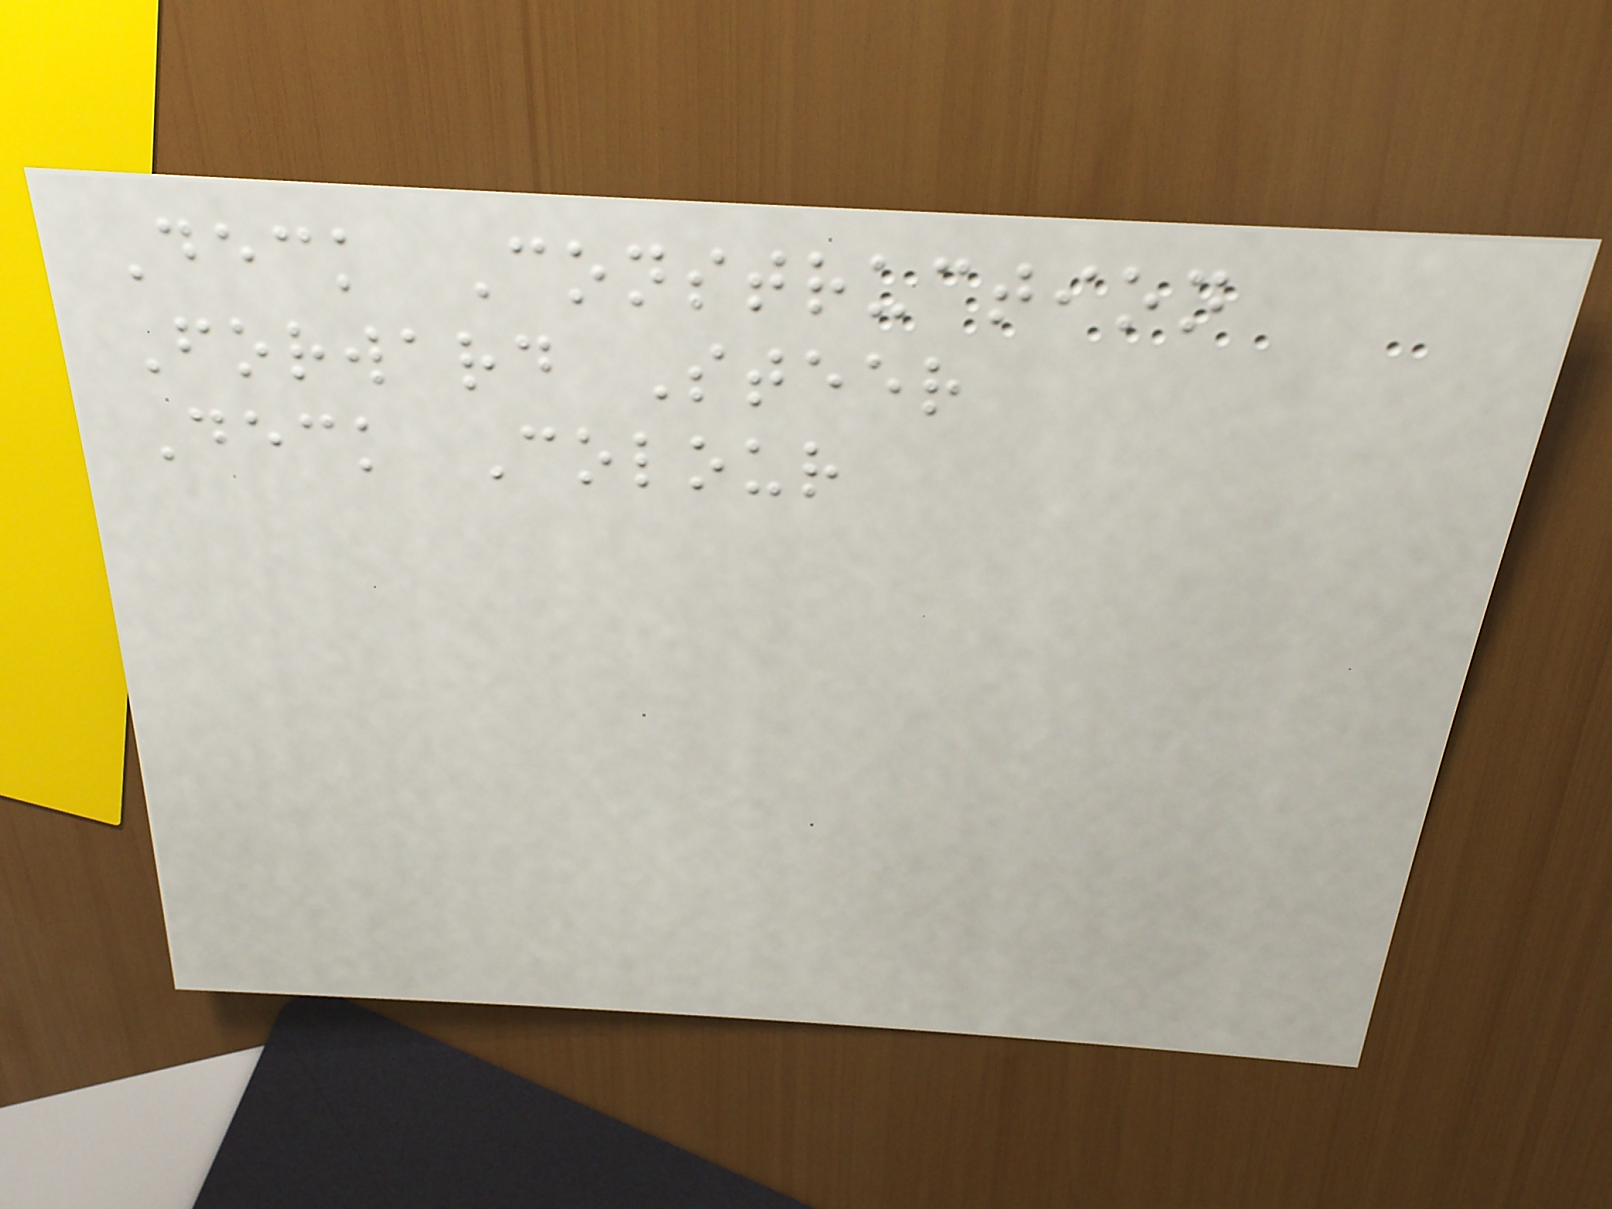Deck Construction
Forward Steer
Deck Colour
